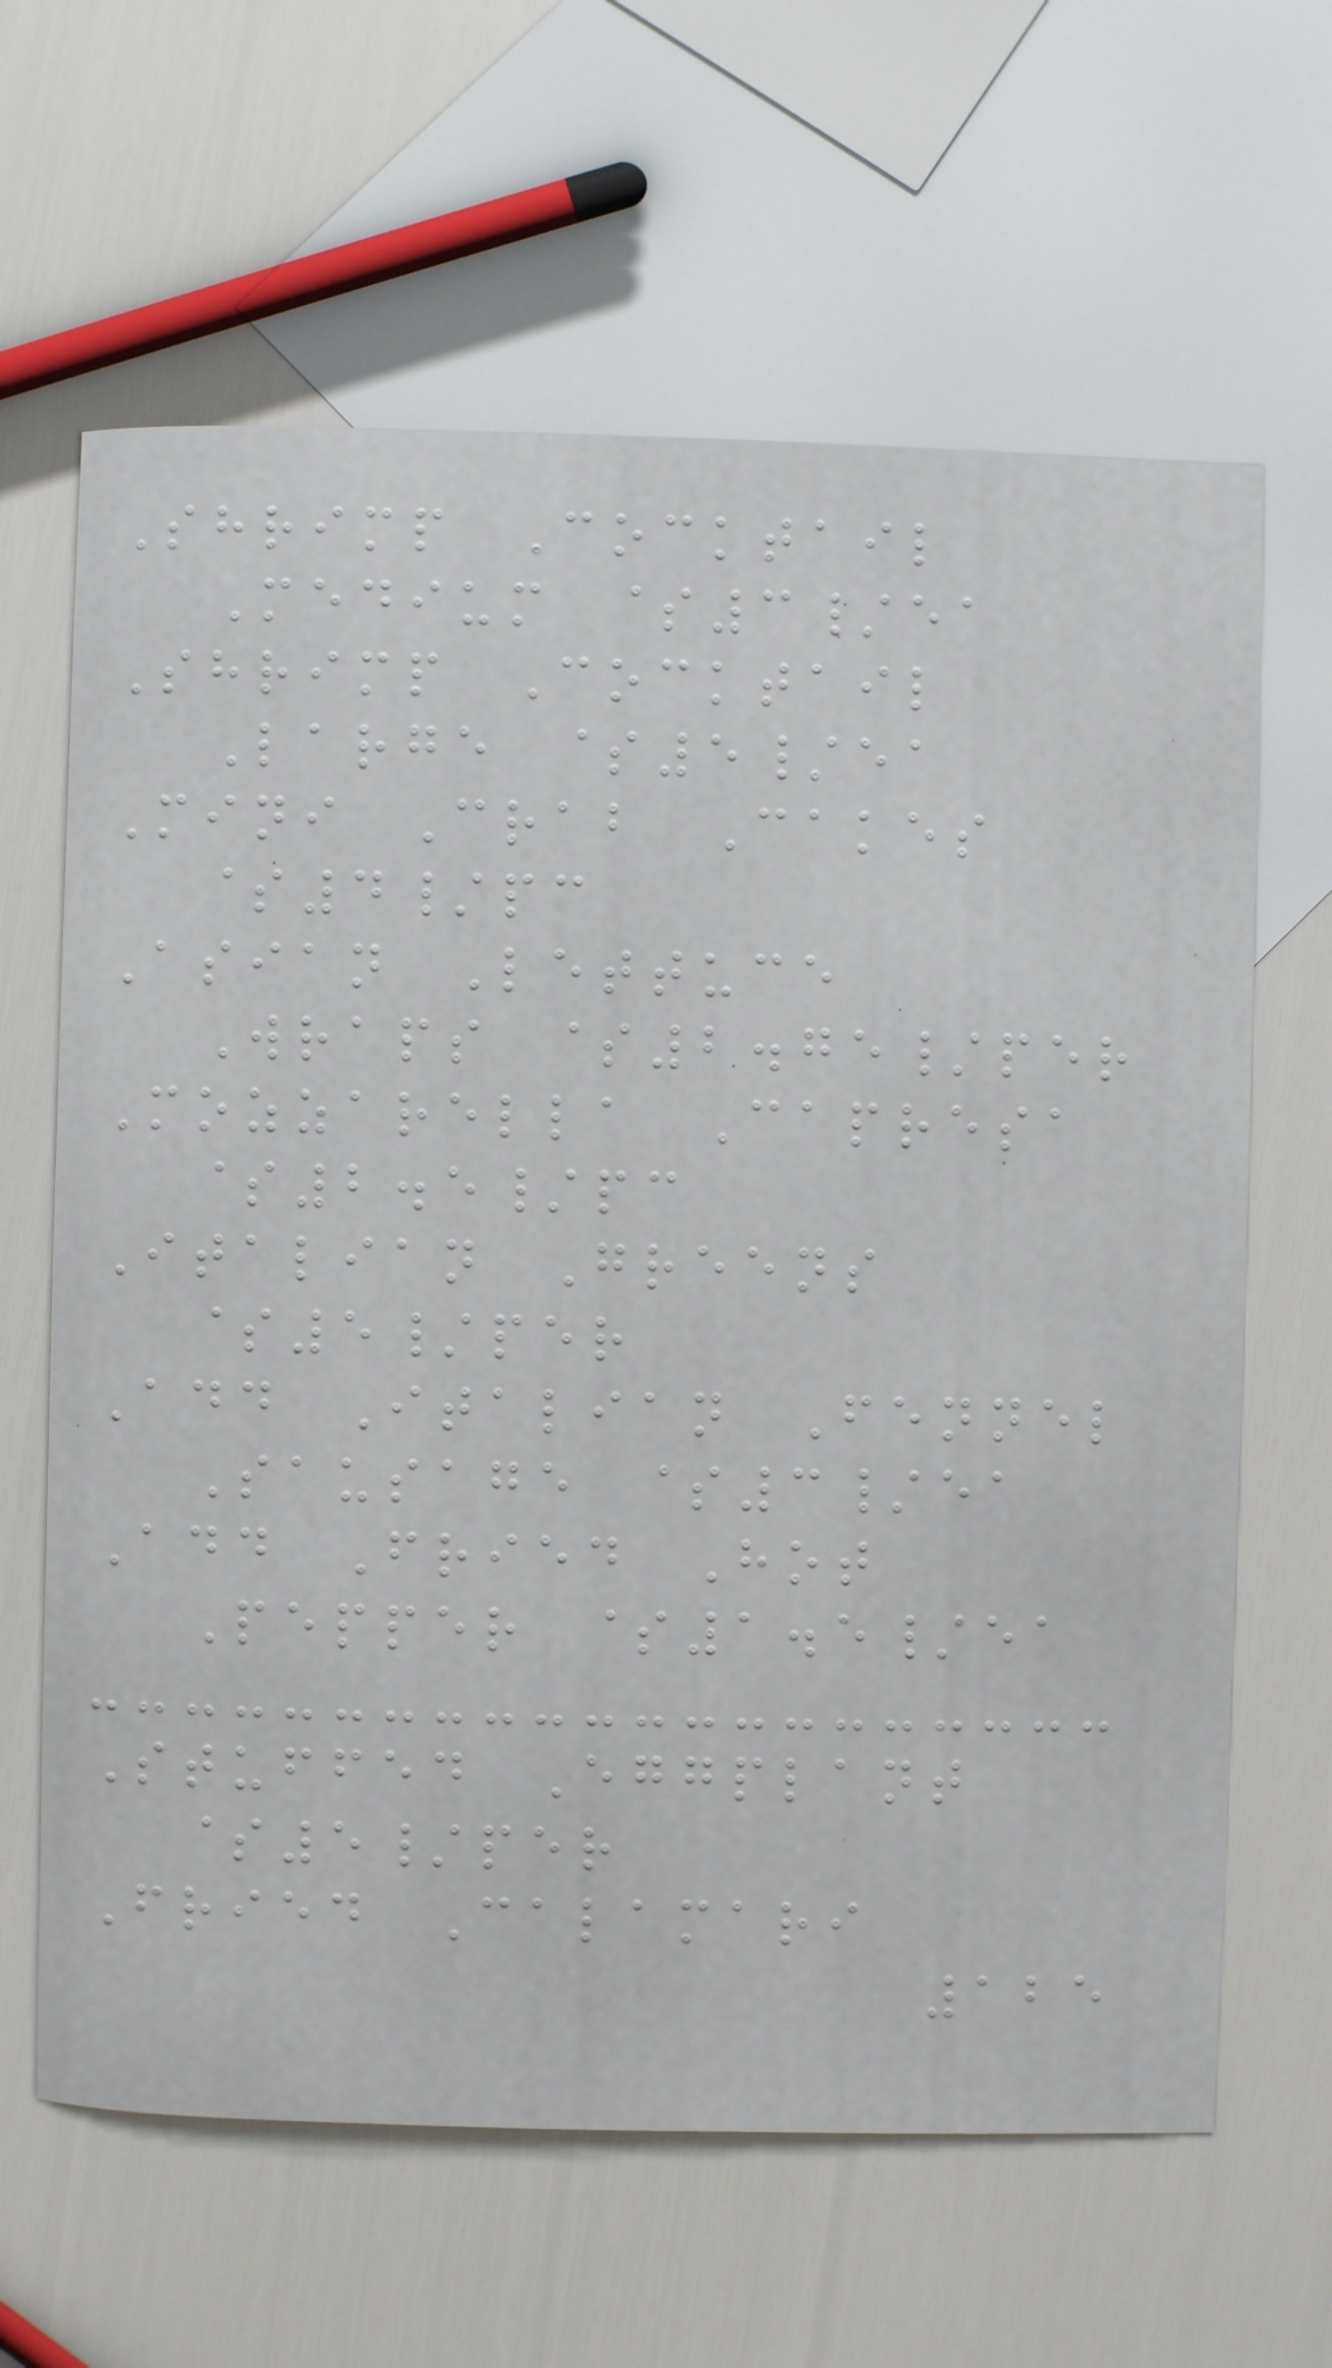Shrimp Cocktail
Medium $3/ea
Shrimp Cocktail
Large $5/ea
Mini Crab Cakes
$4/pc
Asian Lettuce
Wraps $2.75/per
Mozzarella Capresa
$2.5/pc
Italian Greens
$5/per
Add Italian Fennel
Sausage $3/ea
Add Fried Hot
Pepper $1.5/ea
Stuffed Eggplant
$5/per
Fried Calamari
125
